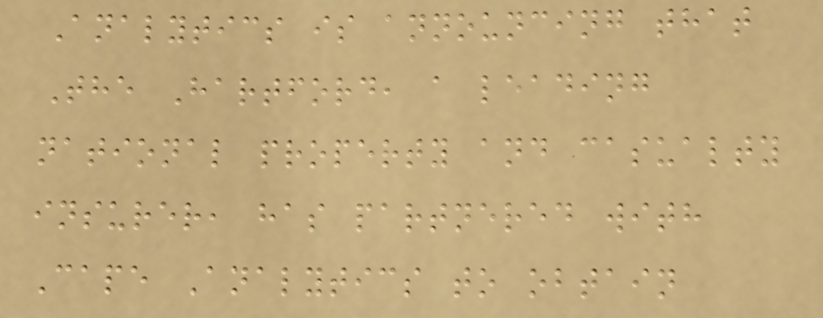Analytics is announcing that
The Hartford, a leading
national property and casualty
insurer, has partnered with
Cape Analytics to obtain
